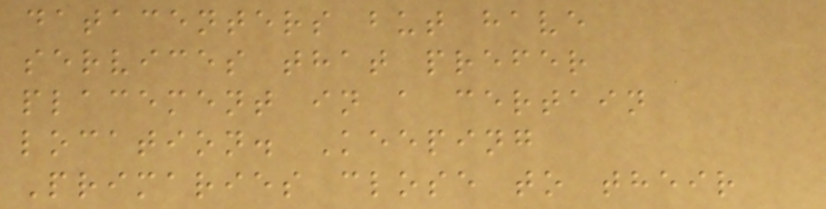datacenters but have
services that prefer
placement in a certain
location. Keeping
Primaries close to their
